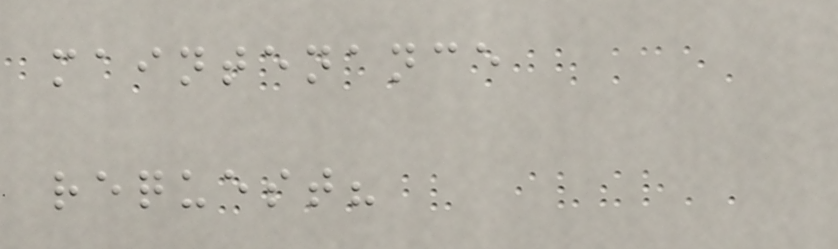maintenance
request?
